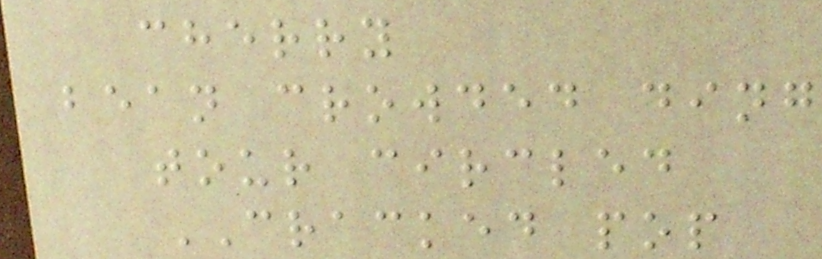cherry
bean crowded ding
tour circled
CRACKED pop
